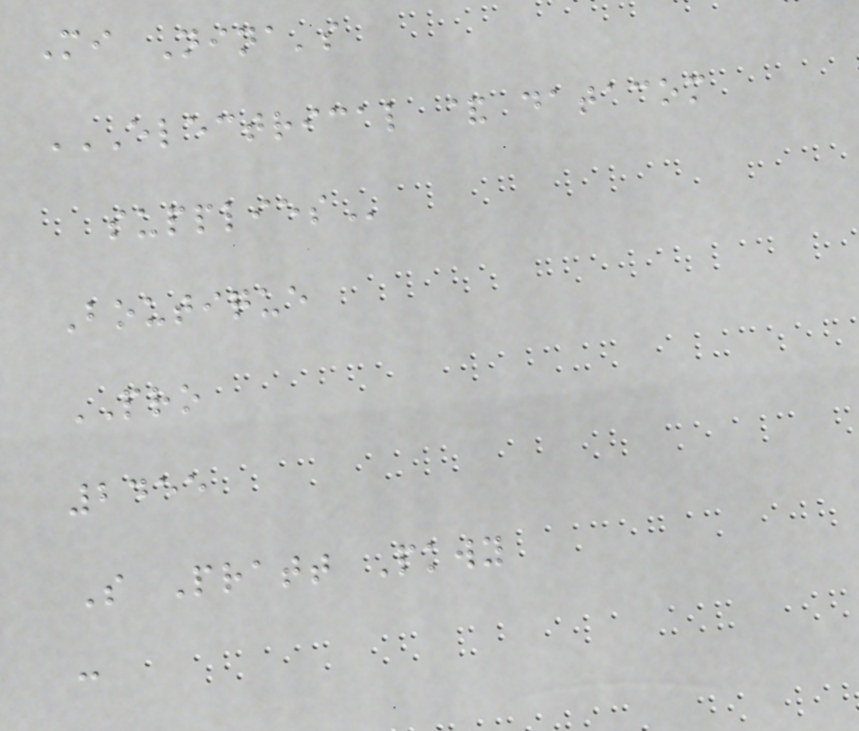Mi Nina's
ELECTRICAL & DATACOM
SUPPLIES
Boutique
PRO
2455
S Pratt Pkwy
c
